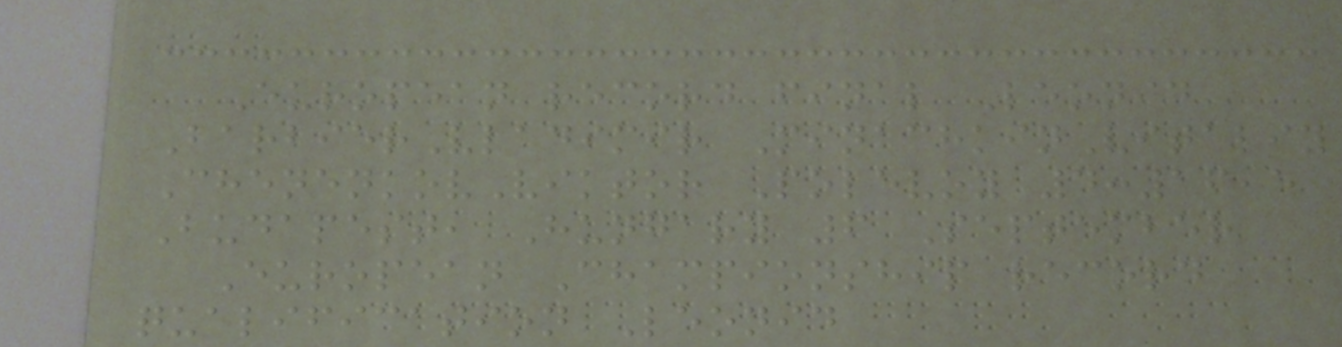European record final Leonid
BarbierVladimir MinachkinVitaliy
ChenenkovViktor Polevoy 4:16,5
Budapest, Hungary 6 September
European Championship record
qualification Leonid
